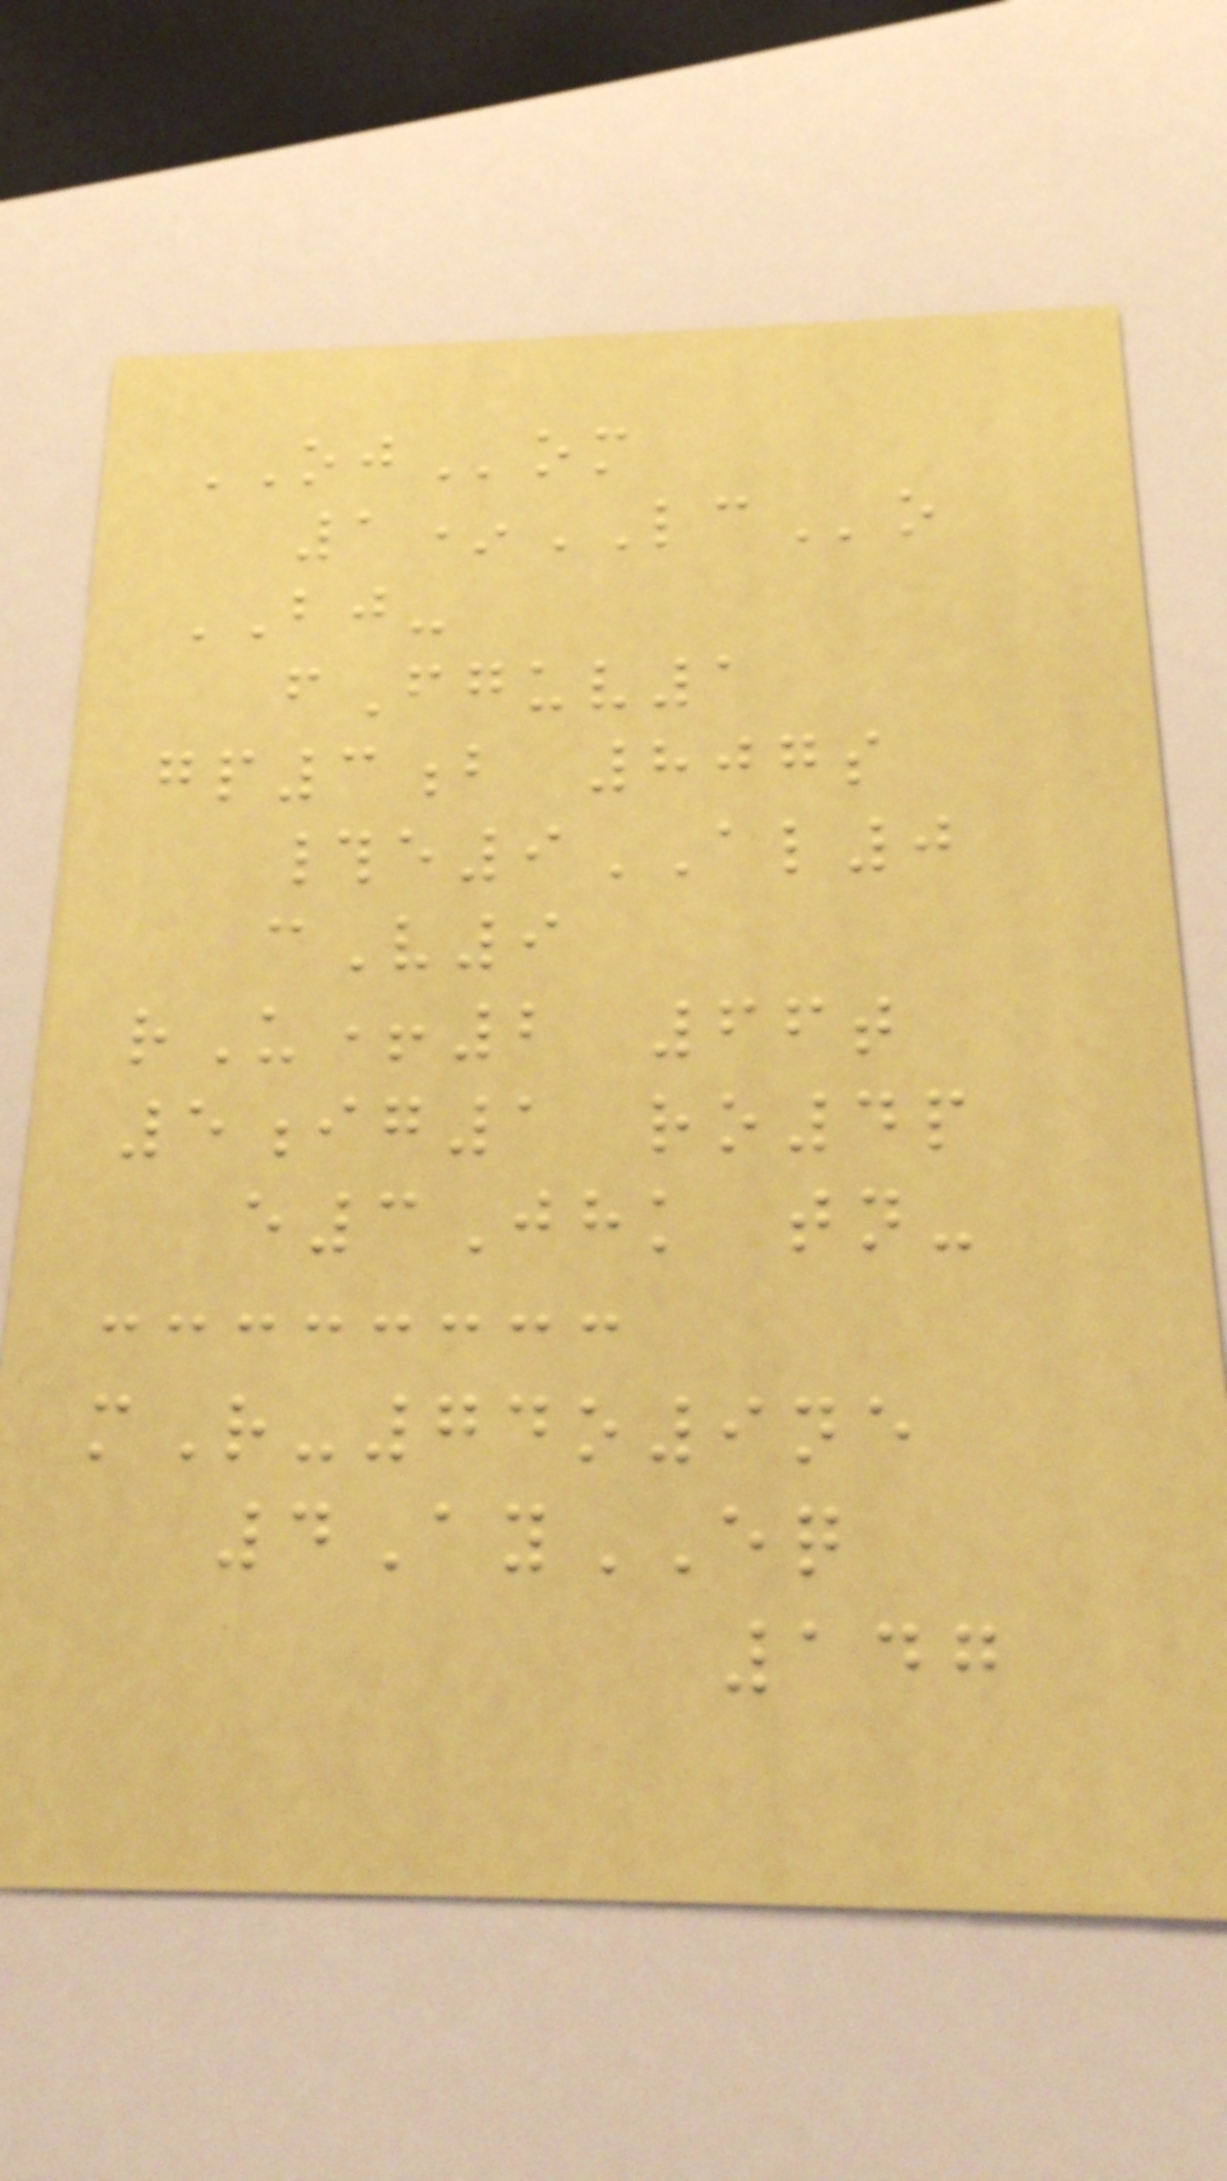OJom
1*LCo
BJ-
fFguv1
gp3b 807s
#e9AL0
cV9
rU+2 66t
5ig1 ro4p
e3Jhk tn-
mR-74o9ne
4AyEQ
147
